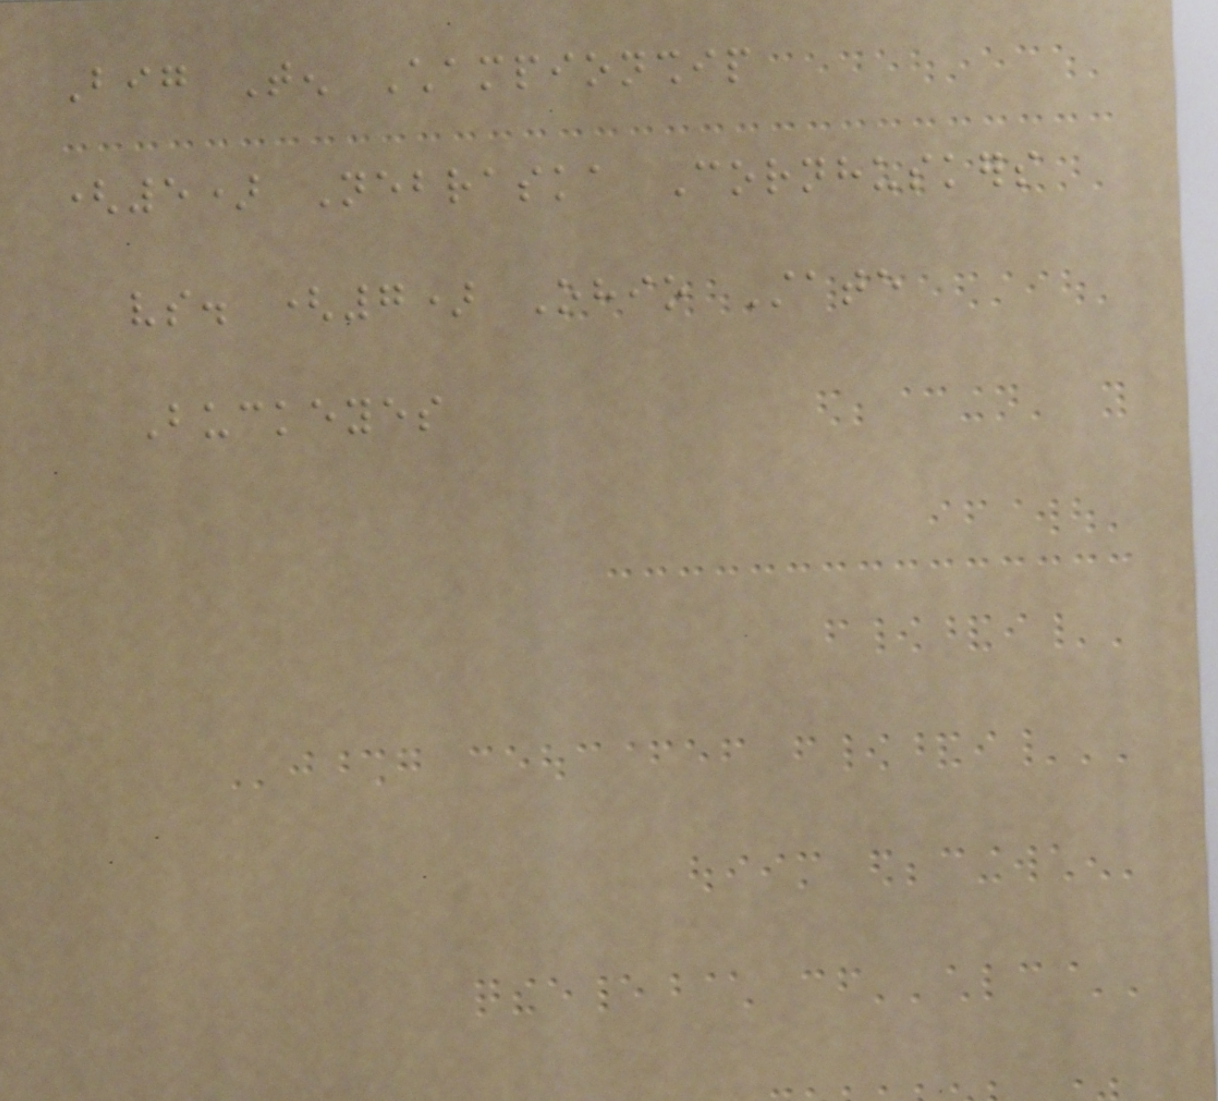Big Ten Championship
(5) Nebraska Cornhuskers
vs. (7) Ohio State
Buckeyes
